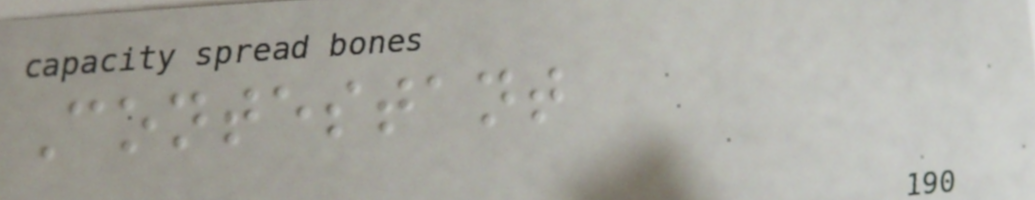Contestant
